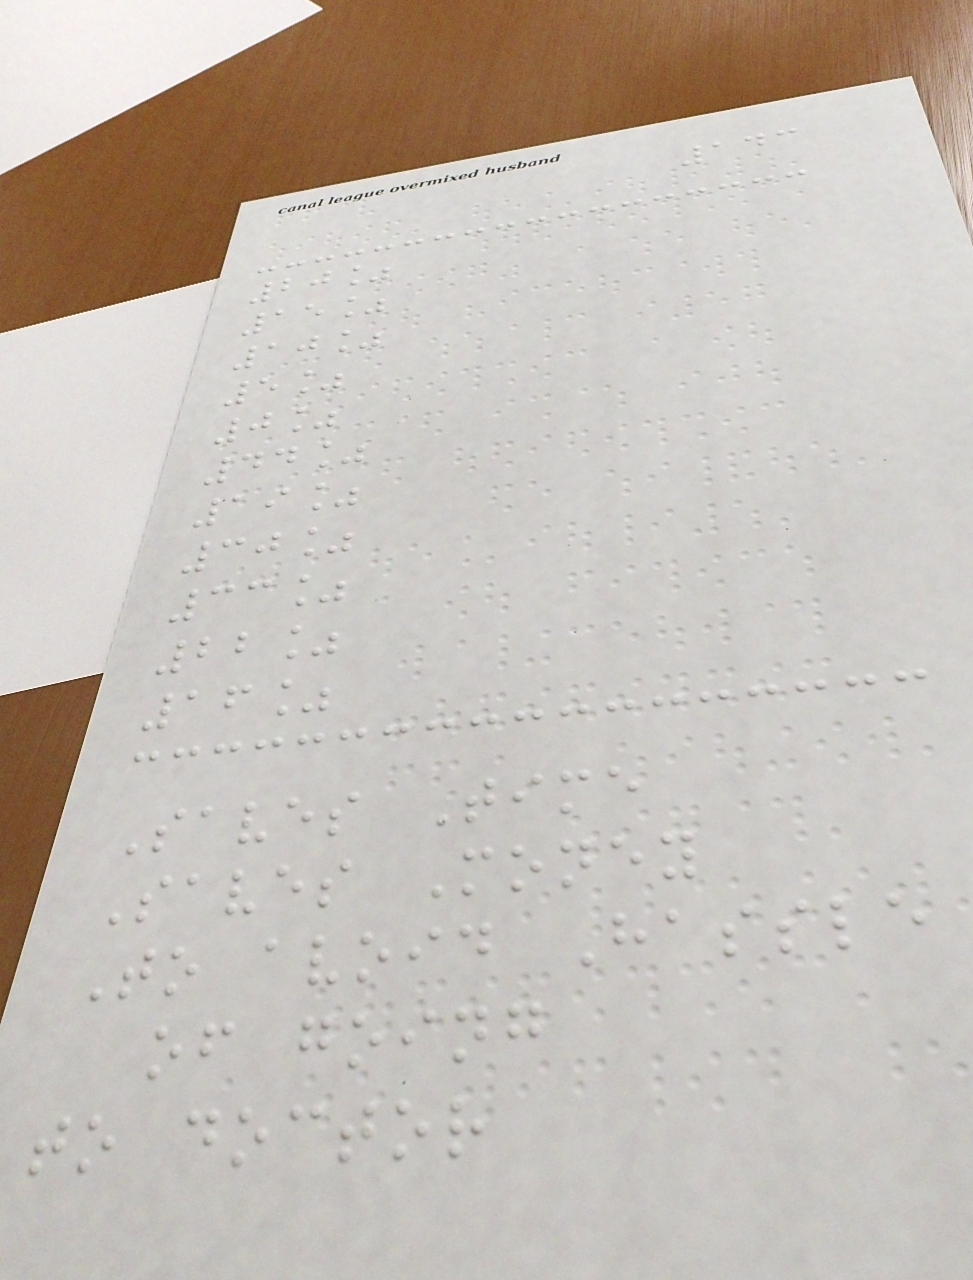143
20%
15%
10%
5%
0%
44%
19%
30%
33%
22%
16%
Saves Time
Saves Money
To avoid Hassle
of going
to doctor
